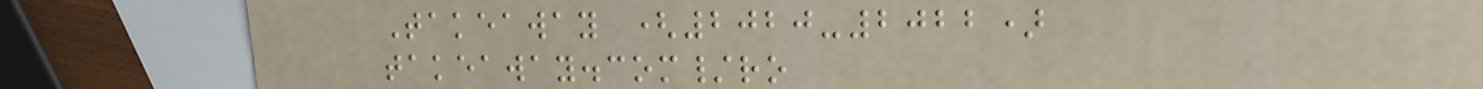Takeaway (2020-2022)
takeaway.com/ro
